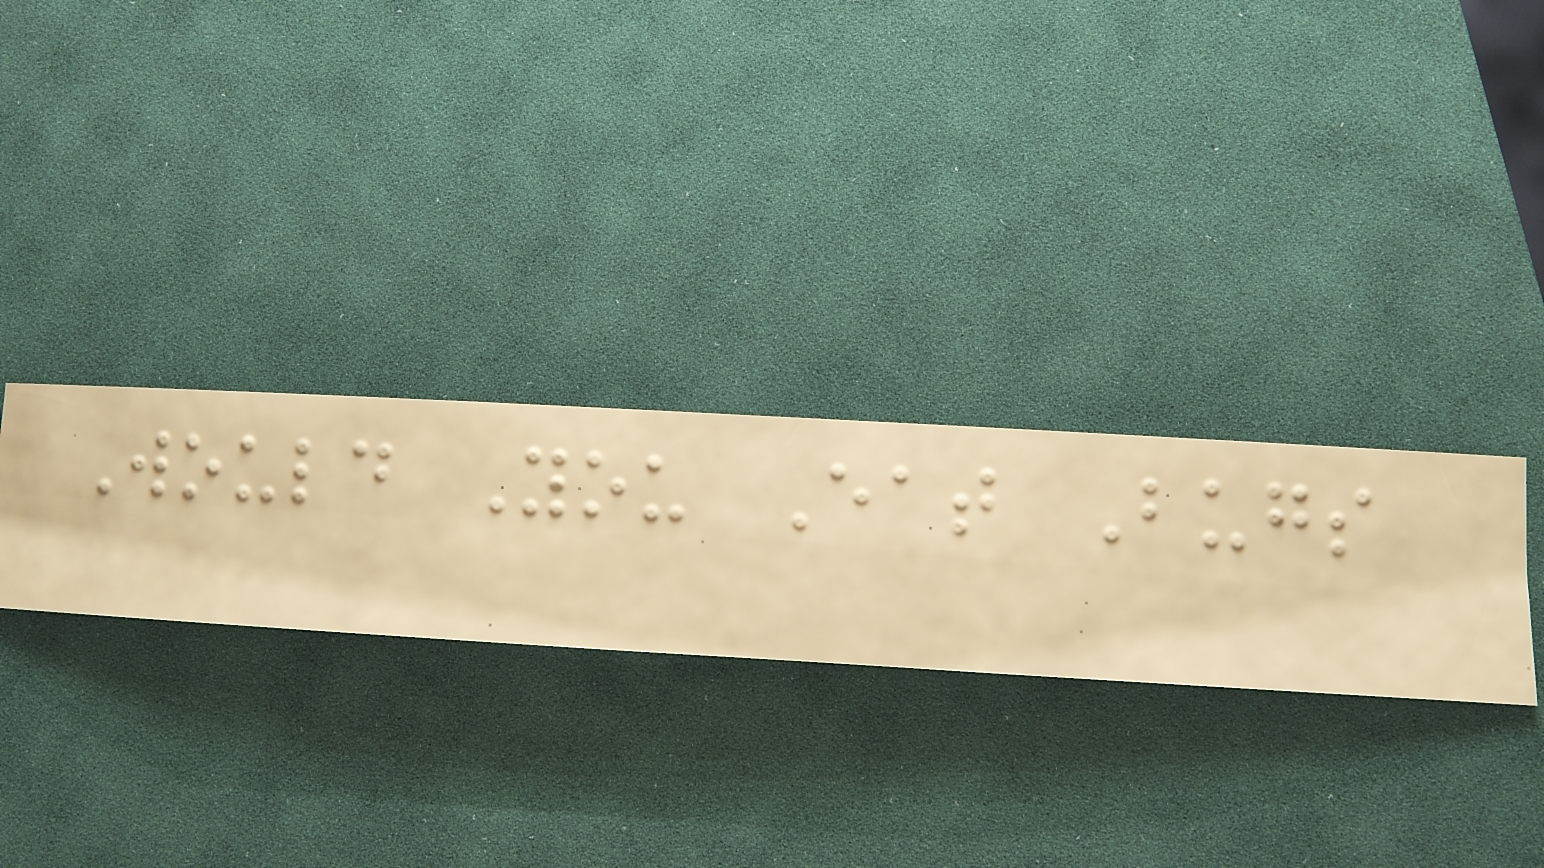Would You Eat Bugs
